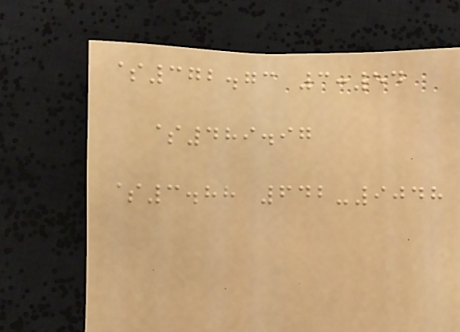$372.73 3:54
$489.97
$3.88 642-9048
